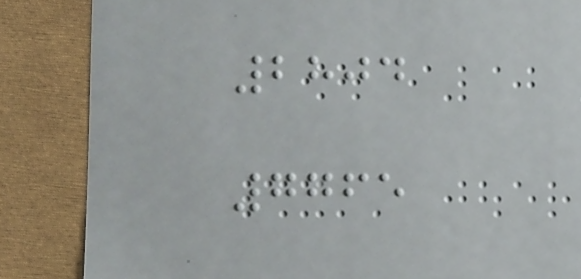2804
7765
